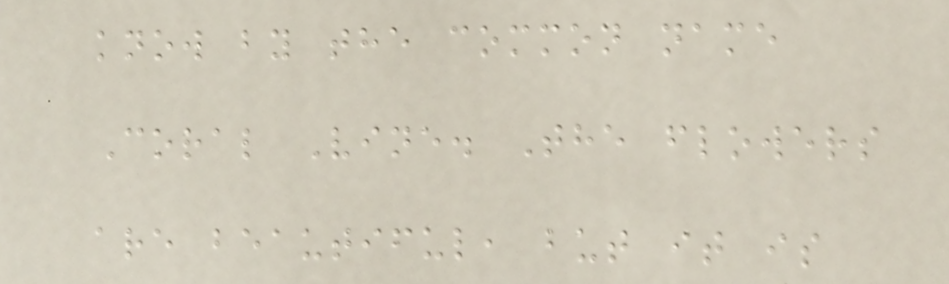know by the common name
Coral Vine. The flowers
are beautiful, but it is
